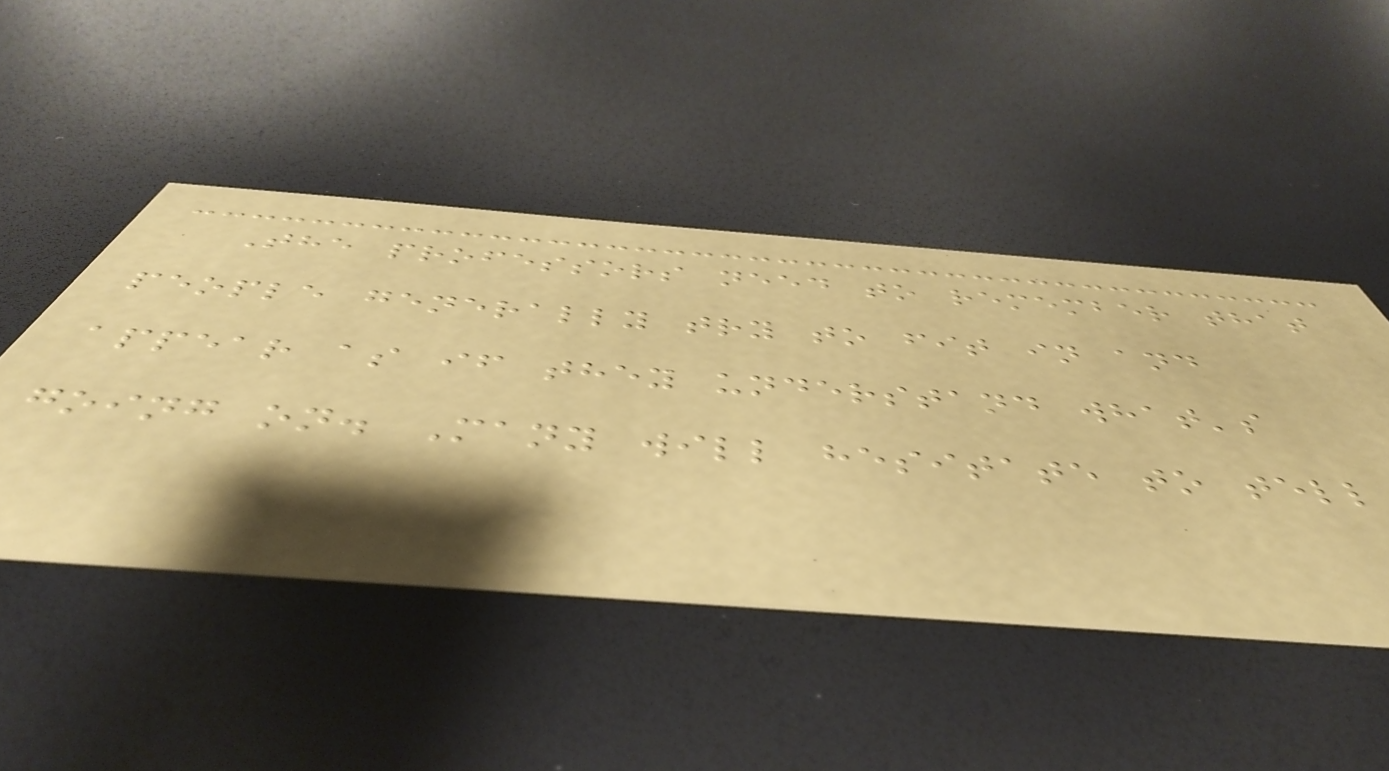The professors need to remember that
people generally try to fit in and
appear as if they understand what's
going on. Many will hesitate to tell
